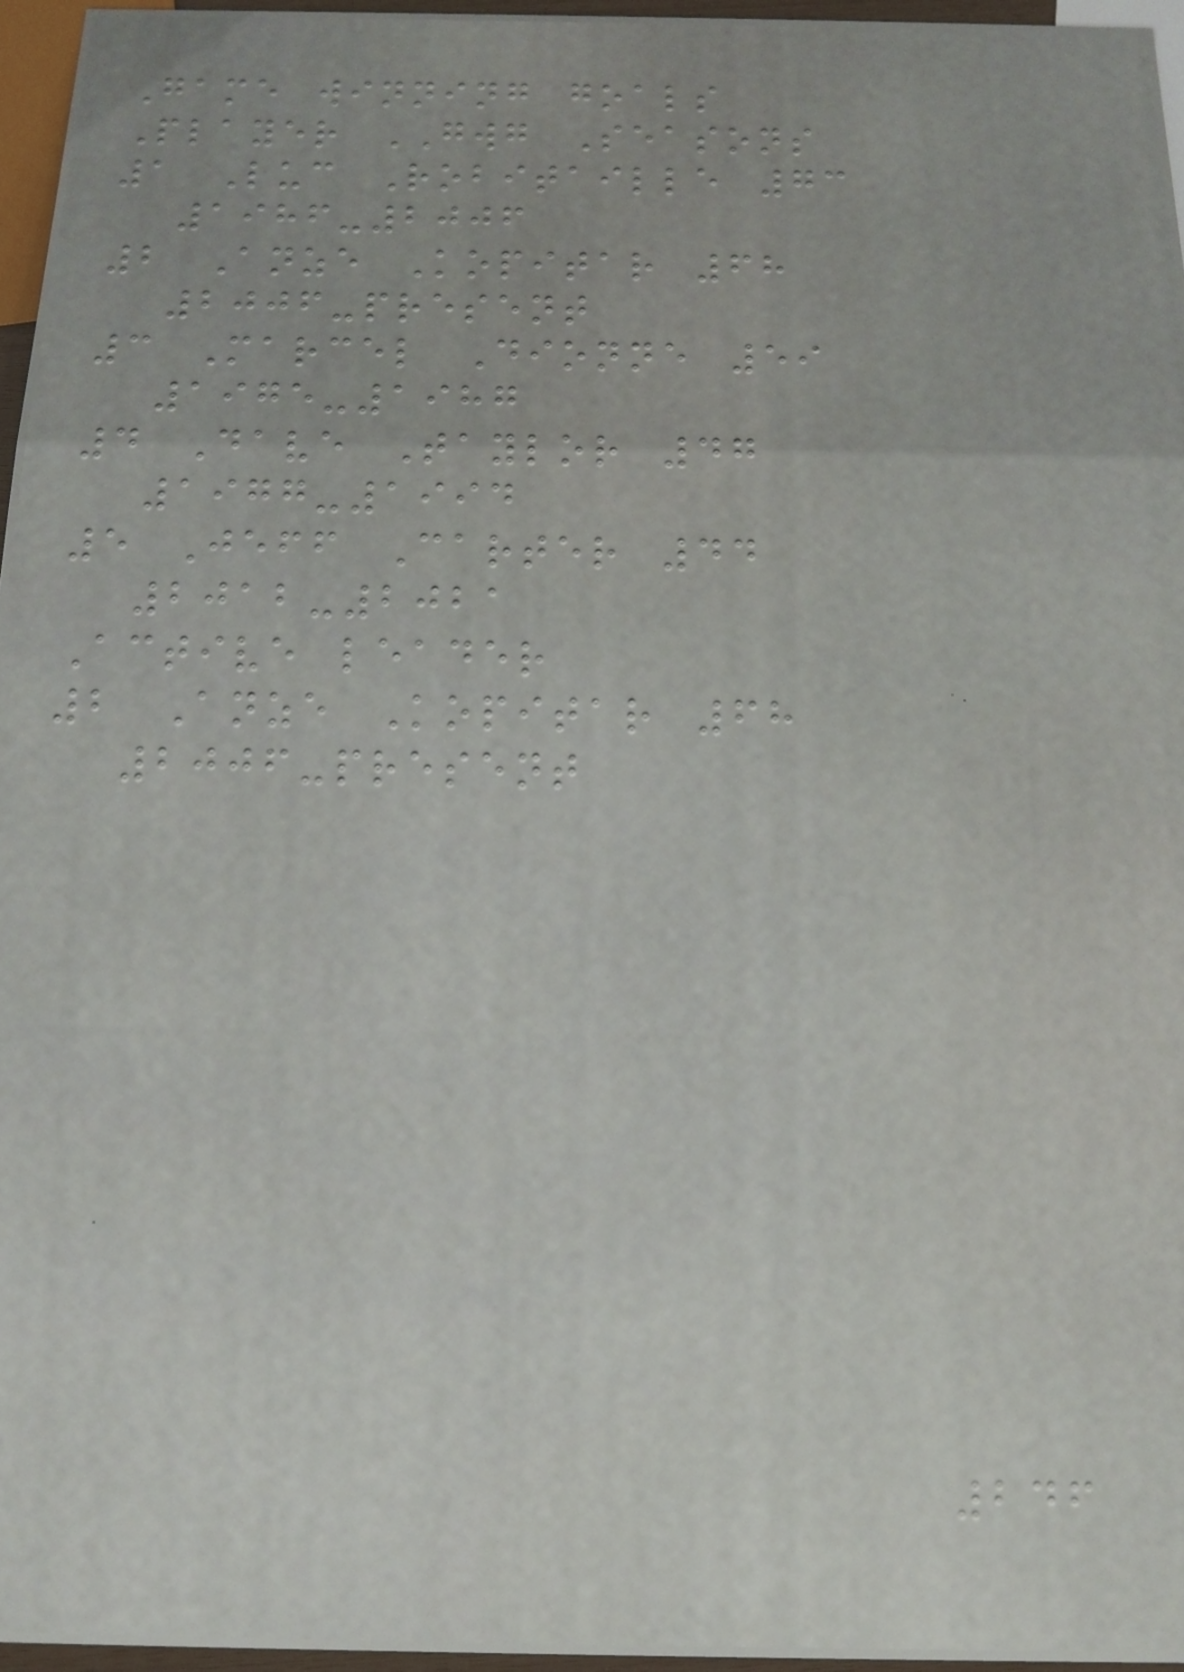Game winning goals
Player GWG Seasons
1 Luc Robitaille 73
1986-2006
2 Anze Kopitar 68
2006-present
3 Marcel Dionne 59
1975-1987
4 Dave Taylor 47
1977-1994
5 Jeff Carter 44
2012-2021
Active leader
2 Anze Kopitar 68
2006-present
246
